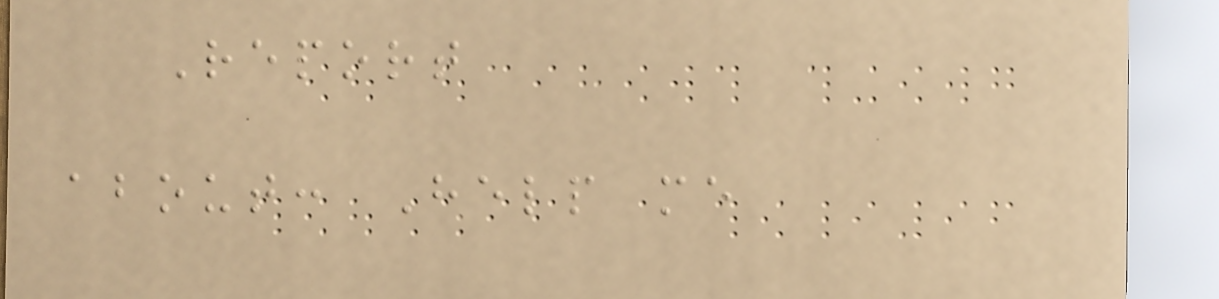Report
about: Help me
